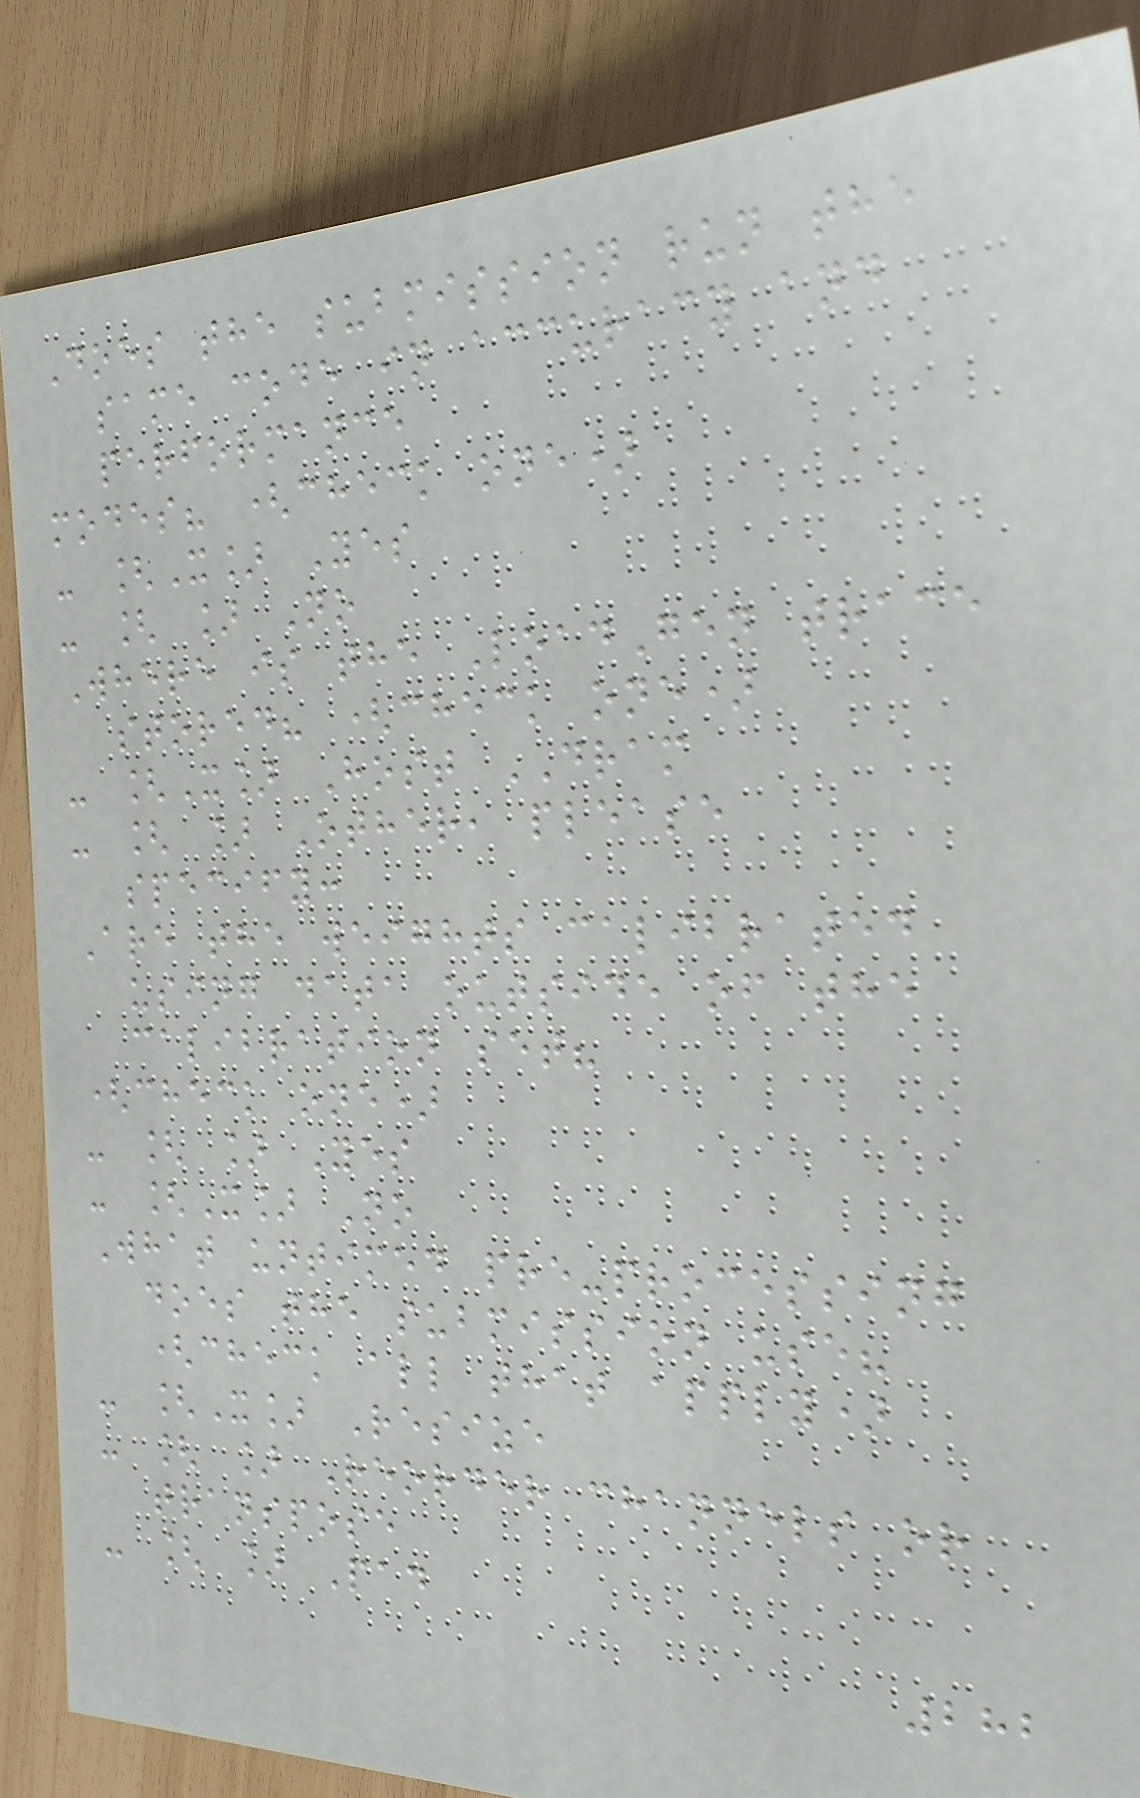Does the submission run the
same code in accuracy and
performance
modes? (check one)
- [X] Yes
- [ ] No
Where is the LoadGen trace
stored? (check one)
- [X] Host DRAM
- [ ] Other, please
specify:
Are the weights calibrated
using data outside of the
calibration set?
(check one)
- [ ] Yes
- [X] No
What untimed pre-processing
does the submission use?
(check all that apply)
- [X] Resize
- [ ] Reorder channels or
transpose
- [ ] Pad
282
